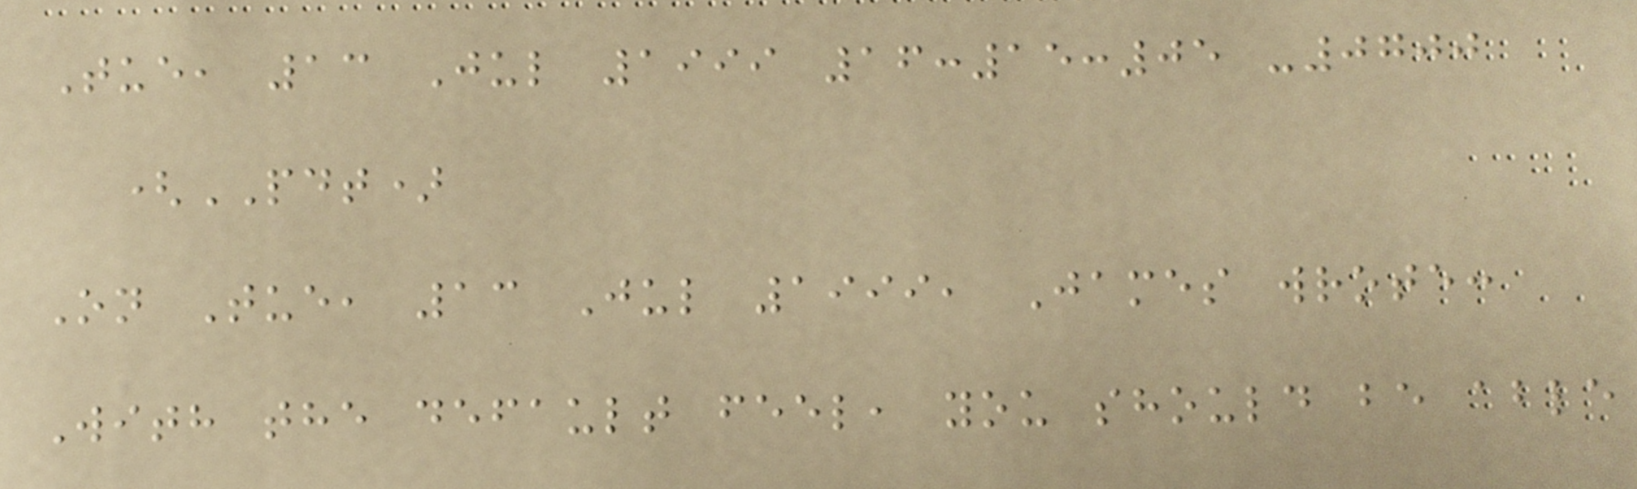Tue, 13 Jul 1999 16:15:05 -0700
(PDT)
On Tue, 13 Jul 1999, James wrote:
With the default feel, you should be able
